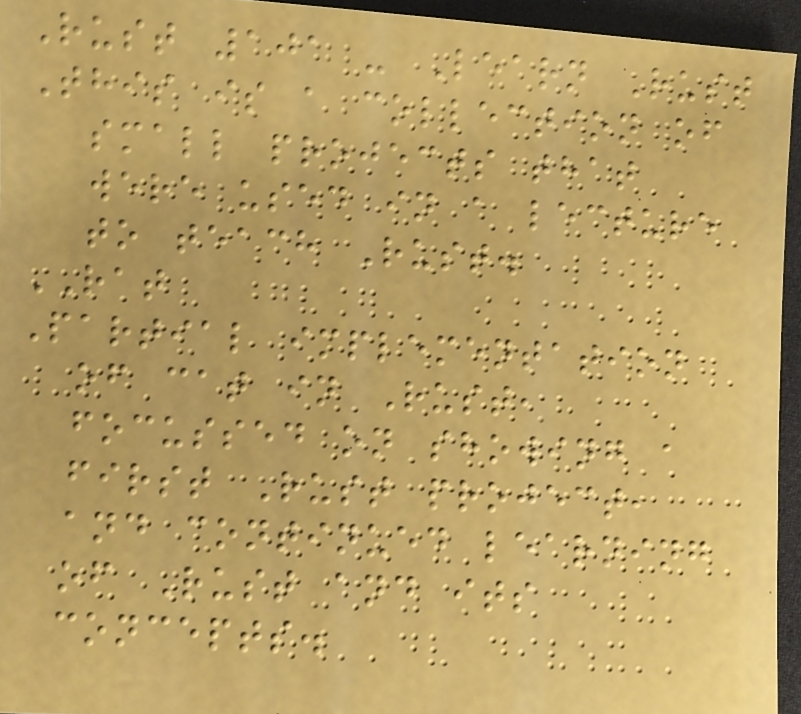Rust 101 - Learn Rust
This is a collection of
small projects that
were used in a lecture
to teach Rust.
RAT
Partial implementation
of cat in Rust,
focussed on showing a
first Rust project,
and continued learning
of Rust and its
concepts.
